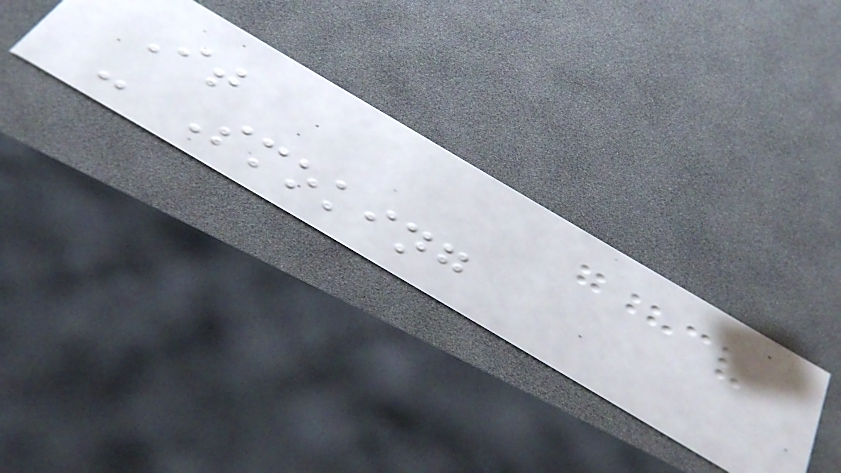It
- Smoking
